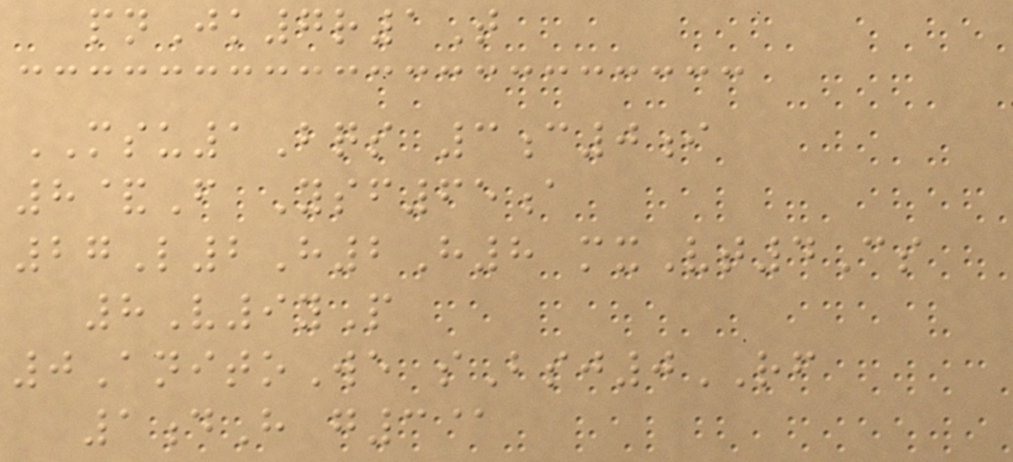pnJk7r1T
MSU1Bqs 3c0i
8&F Ysf65a
27L2H2H8 mxVt4Cs
8V9yP
0AnitoWe sBsj0RF
1dH g3@
